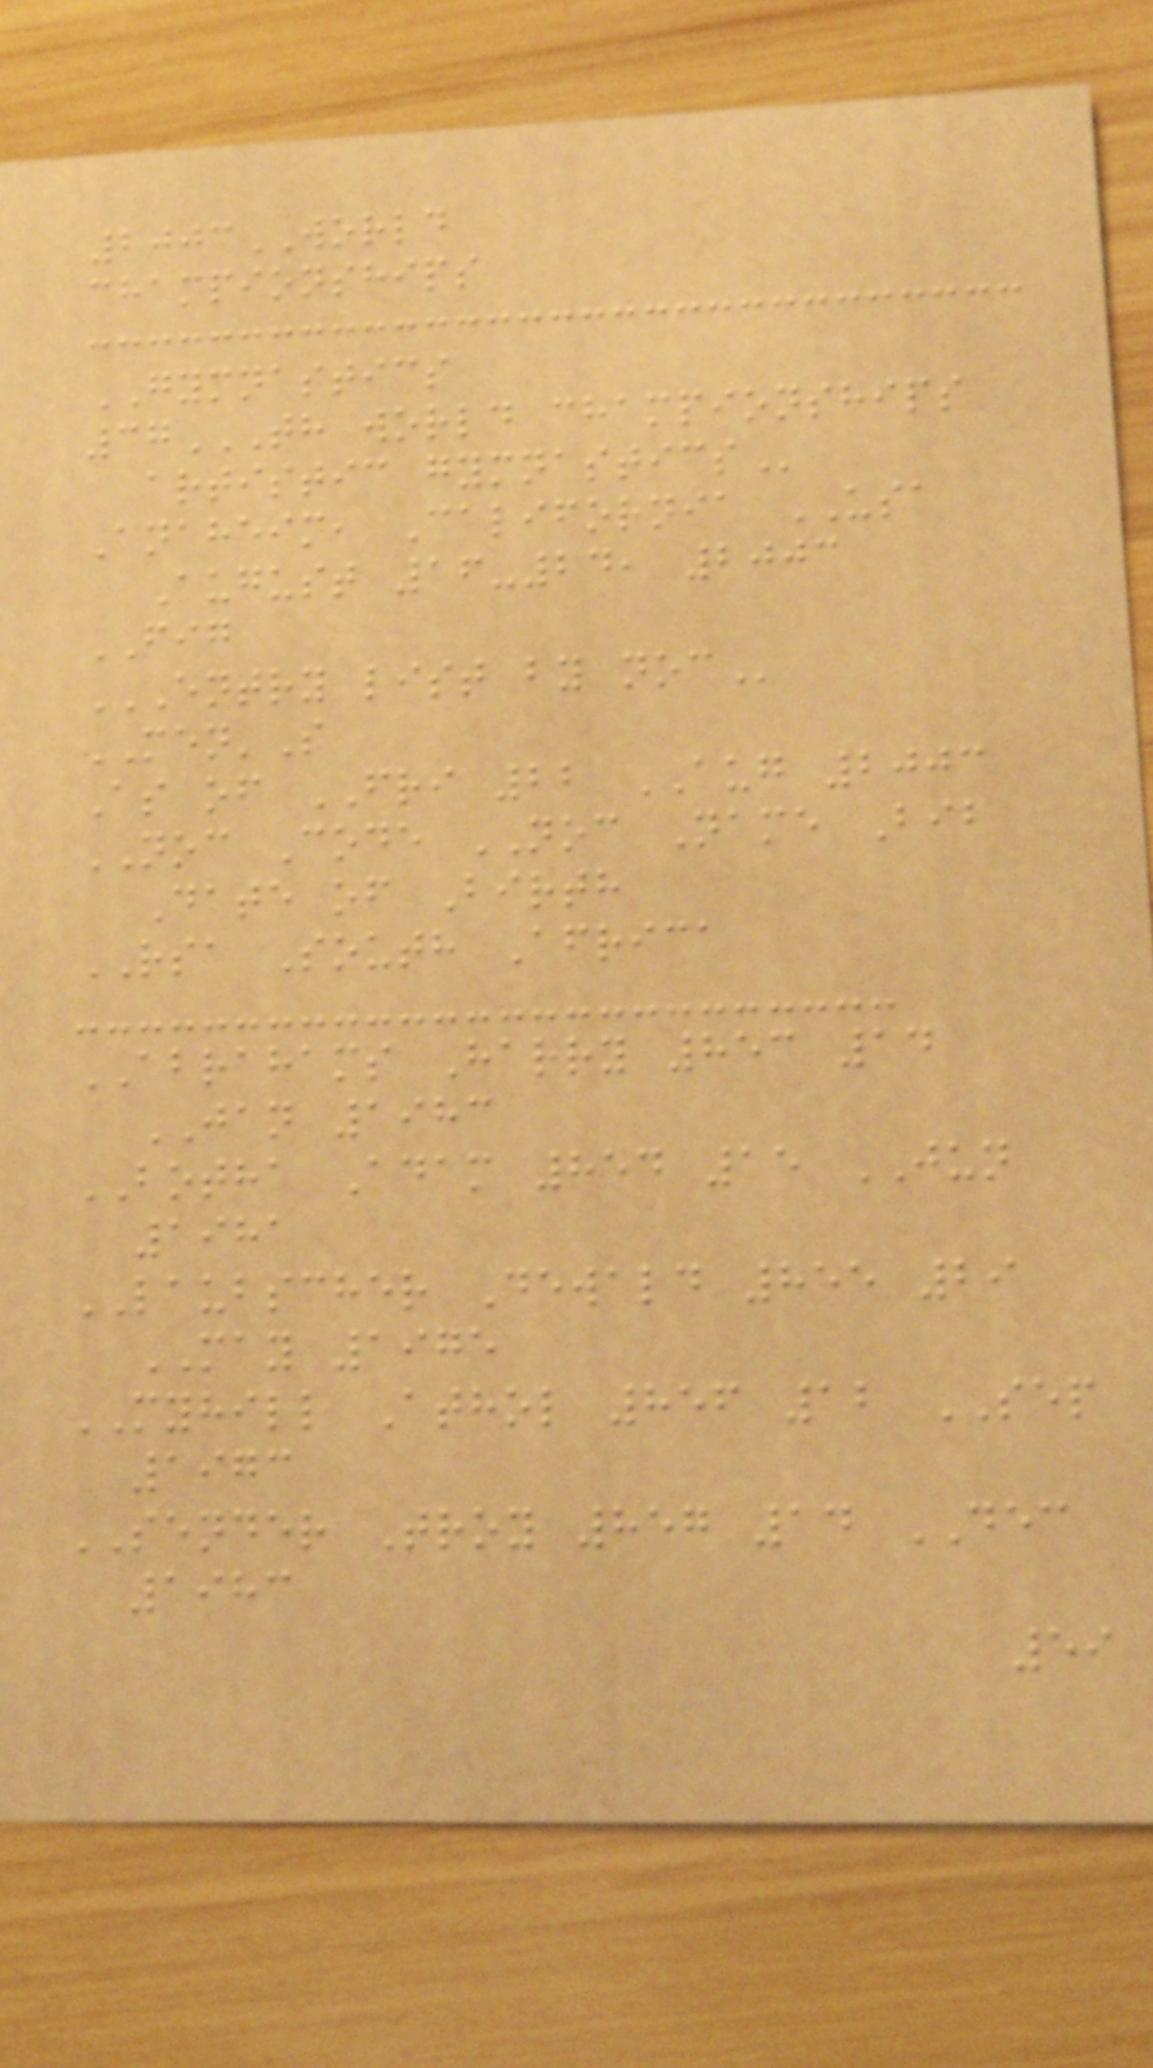2003WORLD
championships
GYMNASTICS
37TH WORLD CHAMPIONSHIPS
ARTISTIC GYMNASTICS
Anaheim, California USA
August 16-24, 2003
FIG
ENTRY LIST BY NOC
MEN'S
As of FRI 22 AUG 2003
NOC Code NOC Name Bib
Date of Birth
RSA South Africa
ABRAHAMS Harry 853 14
JAN 1983
BOTHA Adam 854 15 JUN
1981
LAUBSCHER Dewald 855 29
MAY 1975
MYHILL Athol 856 12 SEP
1973
SENDER Troy 857 14 DEC
1983
59
